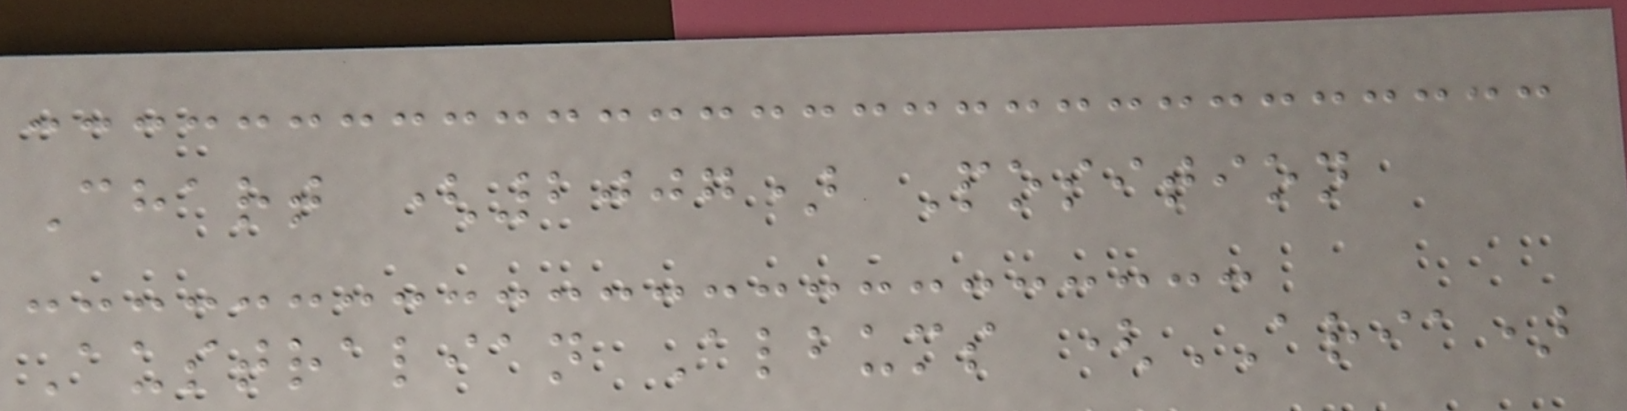Chart (2007) Position
Australian Albums (ARIA)
